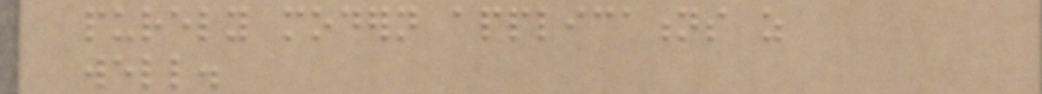purely modern applications as
well.
